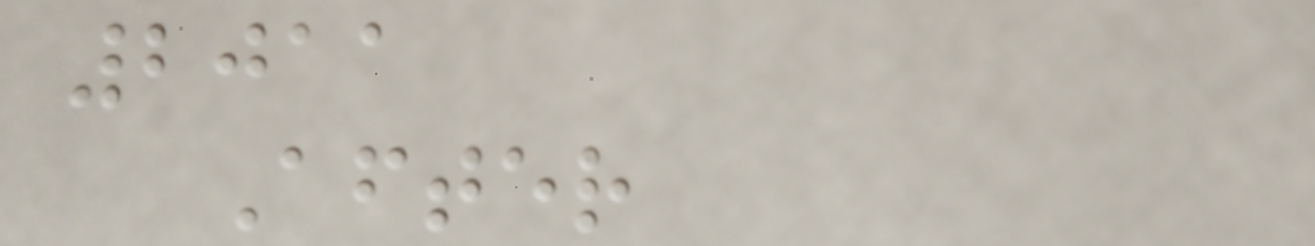2011
After
